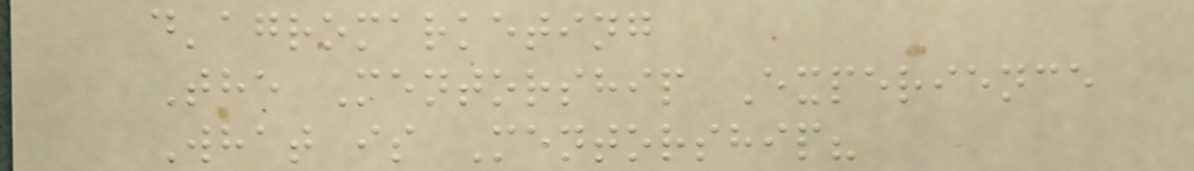d'agromarketing
The Mentorship Experience
What is Mentorship?
